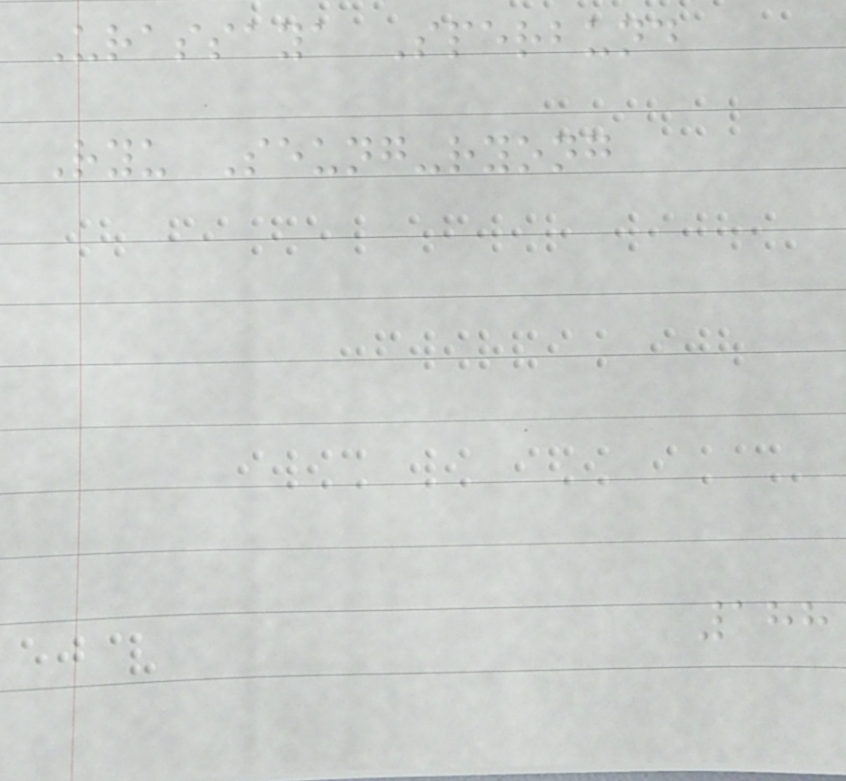Urassaya Sperbund
Ryu Seung-ryong
188
